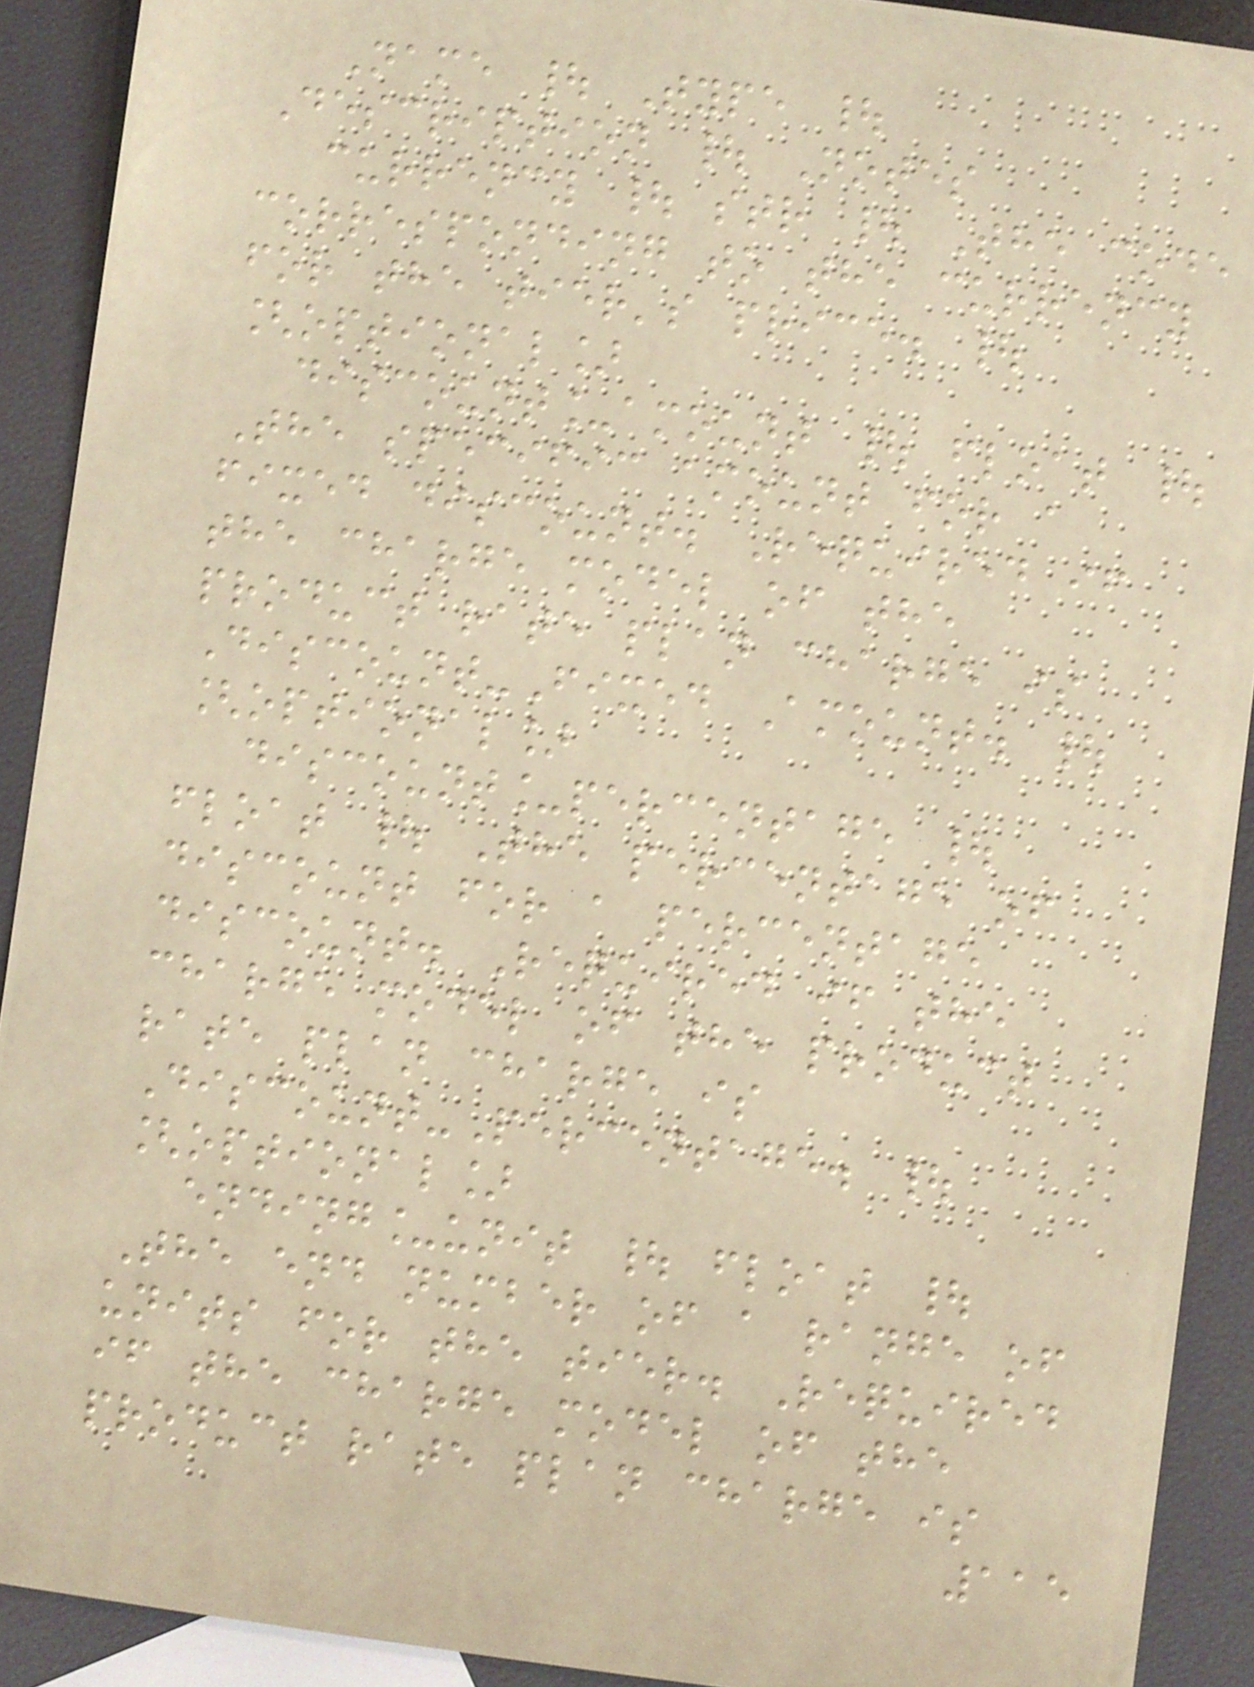Name | Type |
Description | Notes
currency | str | The code
corresponding to the currency
for the tier's price. |
[optional]
discount_amount | float |
The specific amount for a
fixed discount. Required if
the charge model of the
product rate plan charge is
Discount-Fixed Amount. |
[optional]
discount_percentage |
float | The percentage of
discount for a percentage
discount. Required if the
charge model of the product
rate plan charge is
Discount-Percentage. |
[optional]
ending_unit | float |
The end number of a range of
units for the tier. Required
if the charge model of the
product rate plan charge is
115
